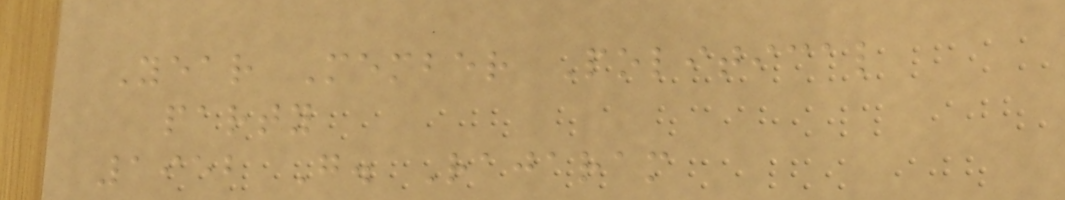Year Member Political
party
1952 G. Rajaram
